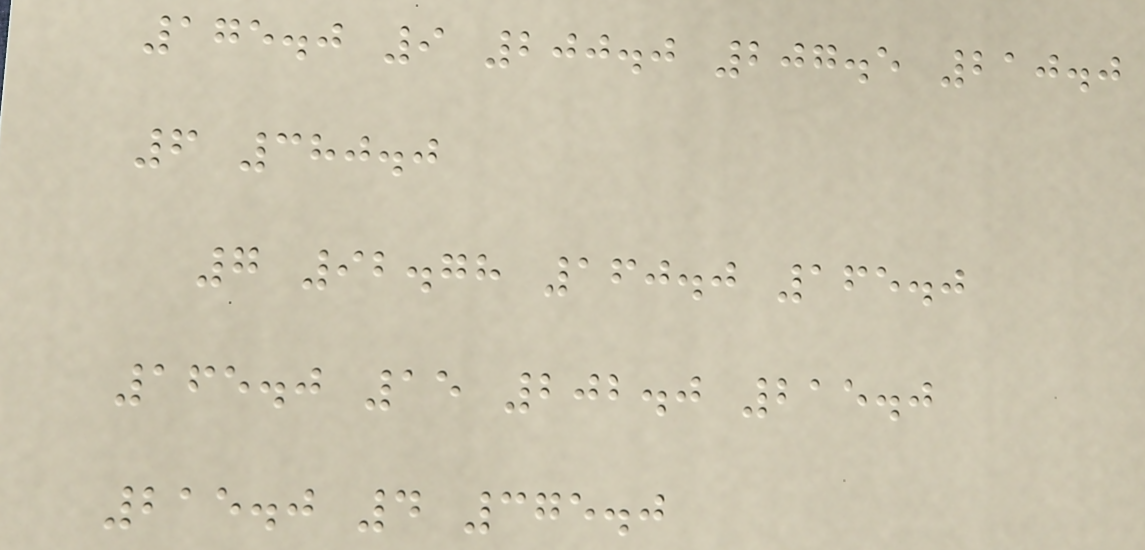175.0 9 200.0 207.5 210.0
6 380.0
7 92.78 160.0 165.0
165.0 15 202.0 215.0
215.0 4 375.0
